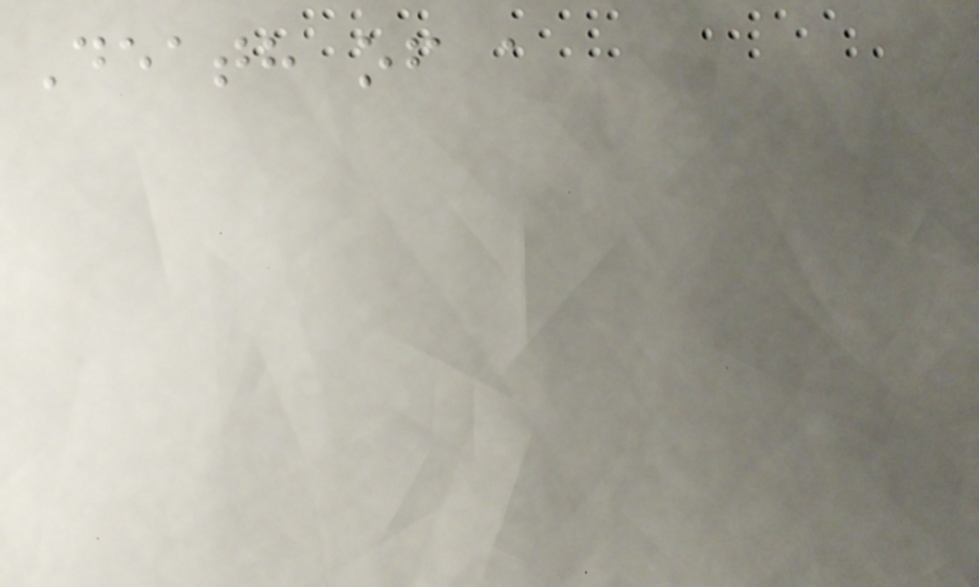Death of a
